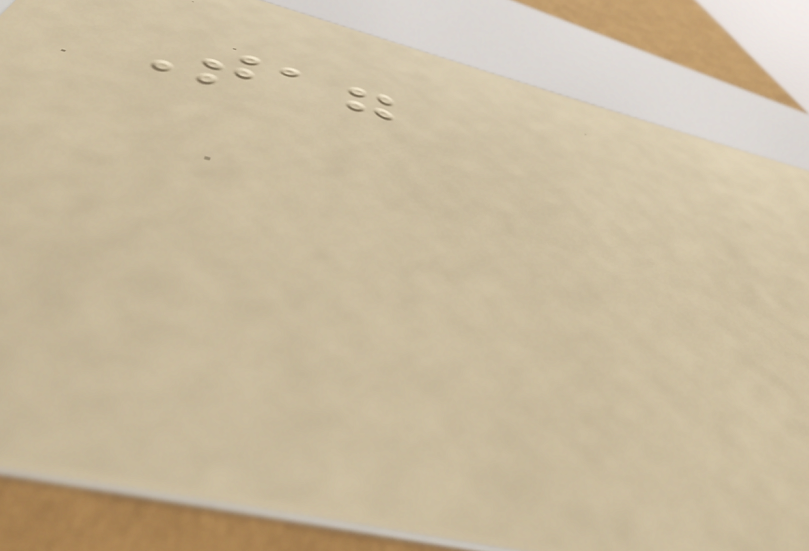Tag
